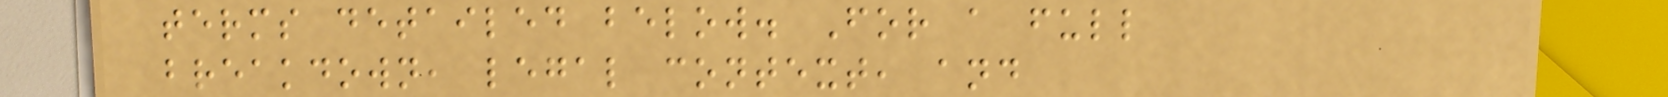terms detailed below. For a full
breakdown, legal context, and
